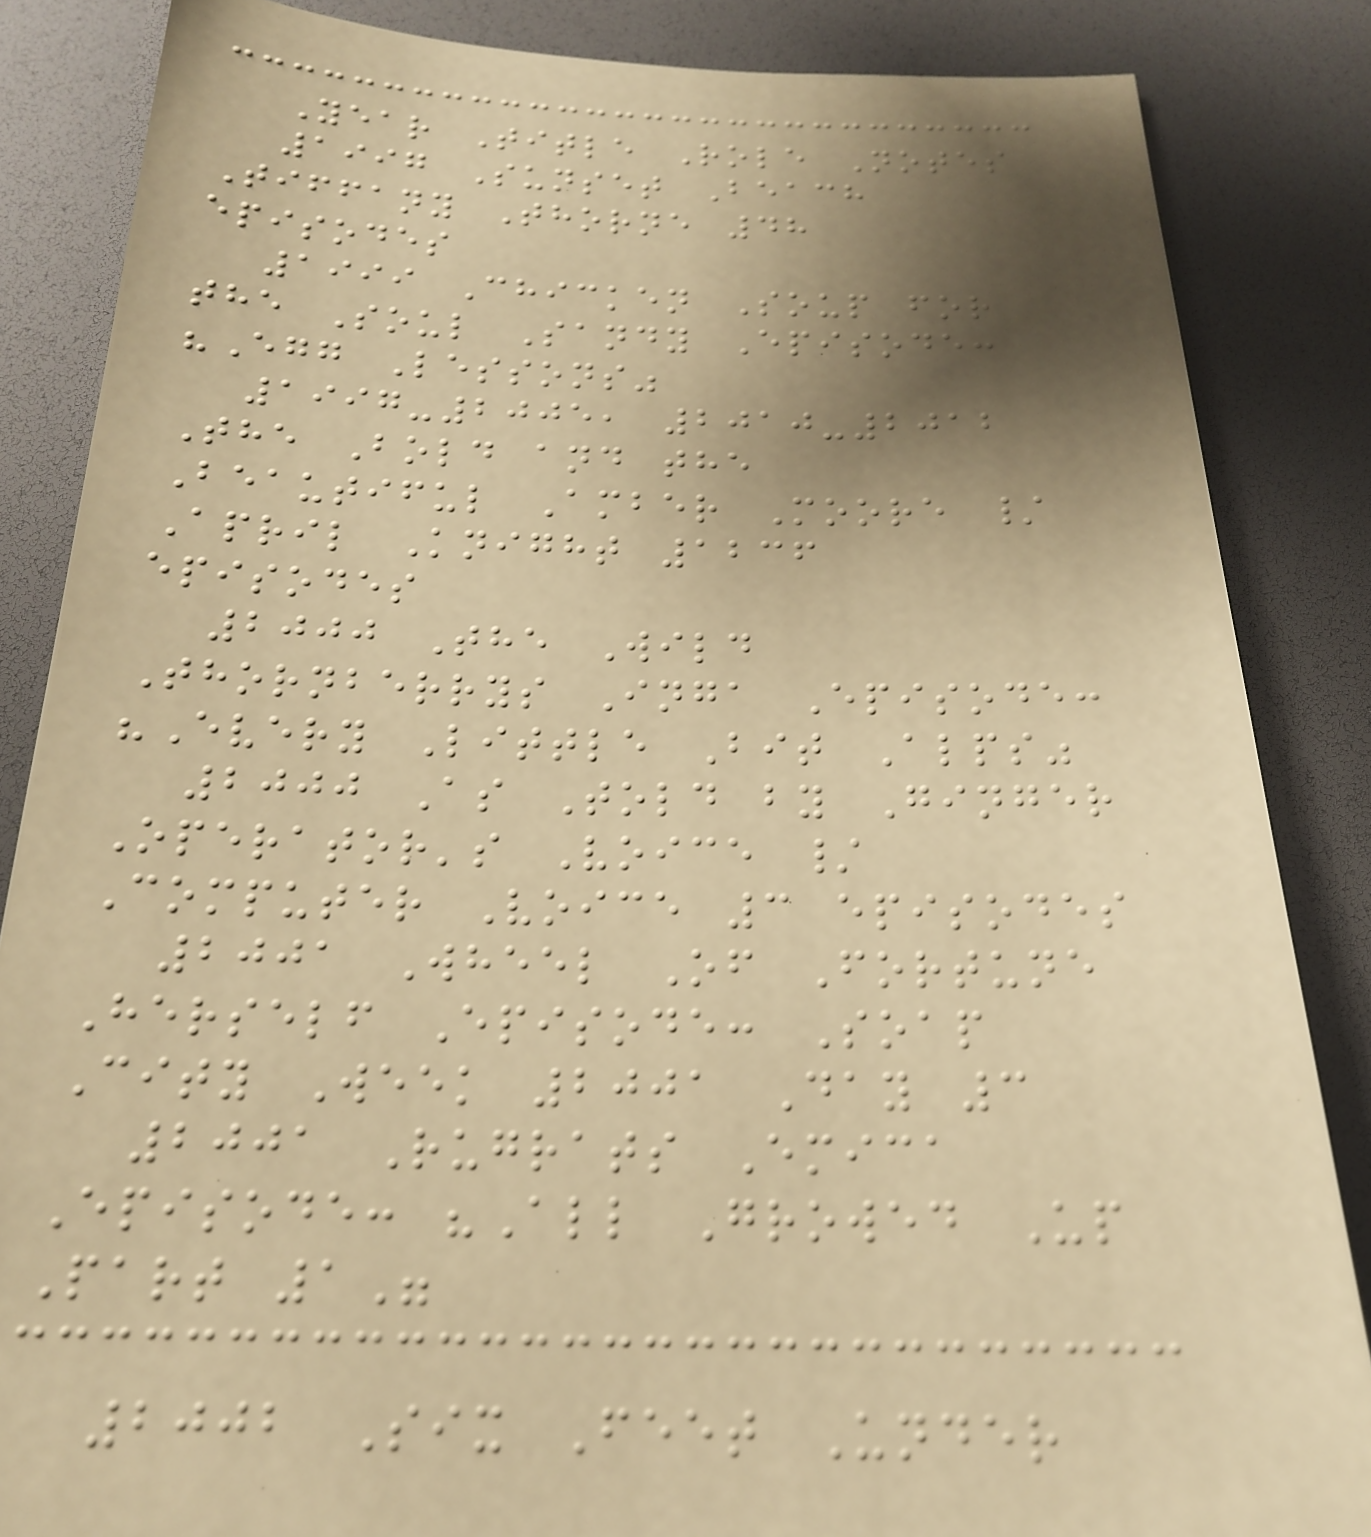Year Title Role Notes
1997 Sunset Beach
Tiffany Thorne 48
episodes
1999 Chicken Soup for
the Soul Sandy Episode:
"Egg Lessons"
1997-2005, 2010-2012
The Bold and the
Beautiful Amber Moore /
April Knight 1236
episodes
2000 The Wild
Thornberrys Inga Episode:
"Every Little Bit Alps"
2000 As Told by Ginger
Operator's Voice /
Computer Voice 3 episodes
2001 Wheel Of Fortune
Herself Episode: Soap
City Week 2001 Day 3
2001 Rugrats Emica
Episode: "All Growed Up
Part 1"
2002 Six Feet Under
